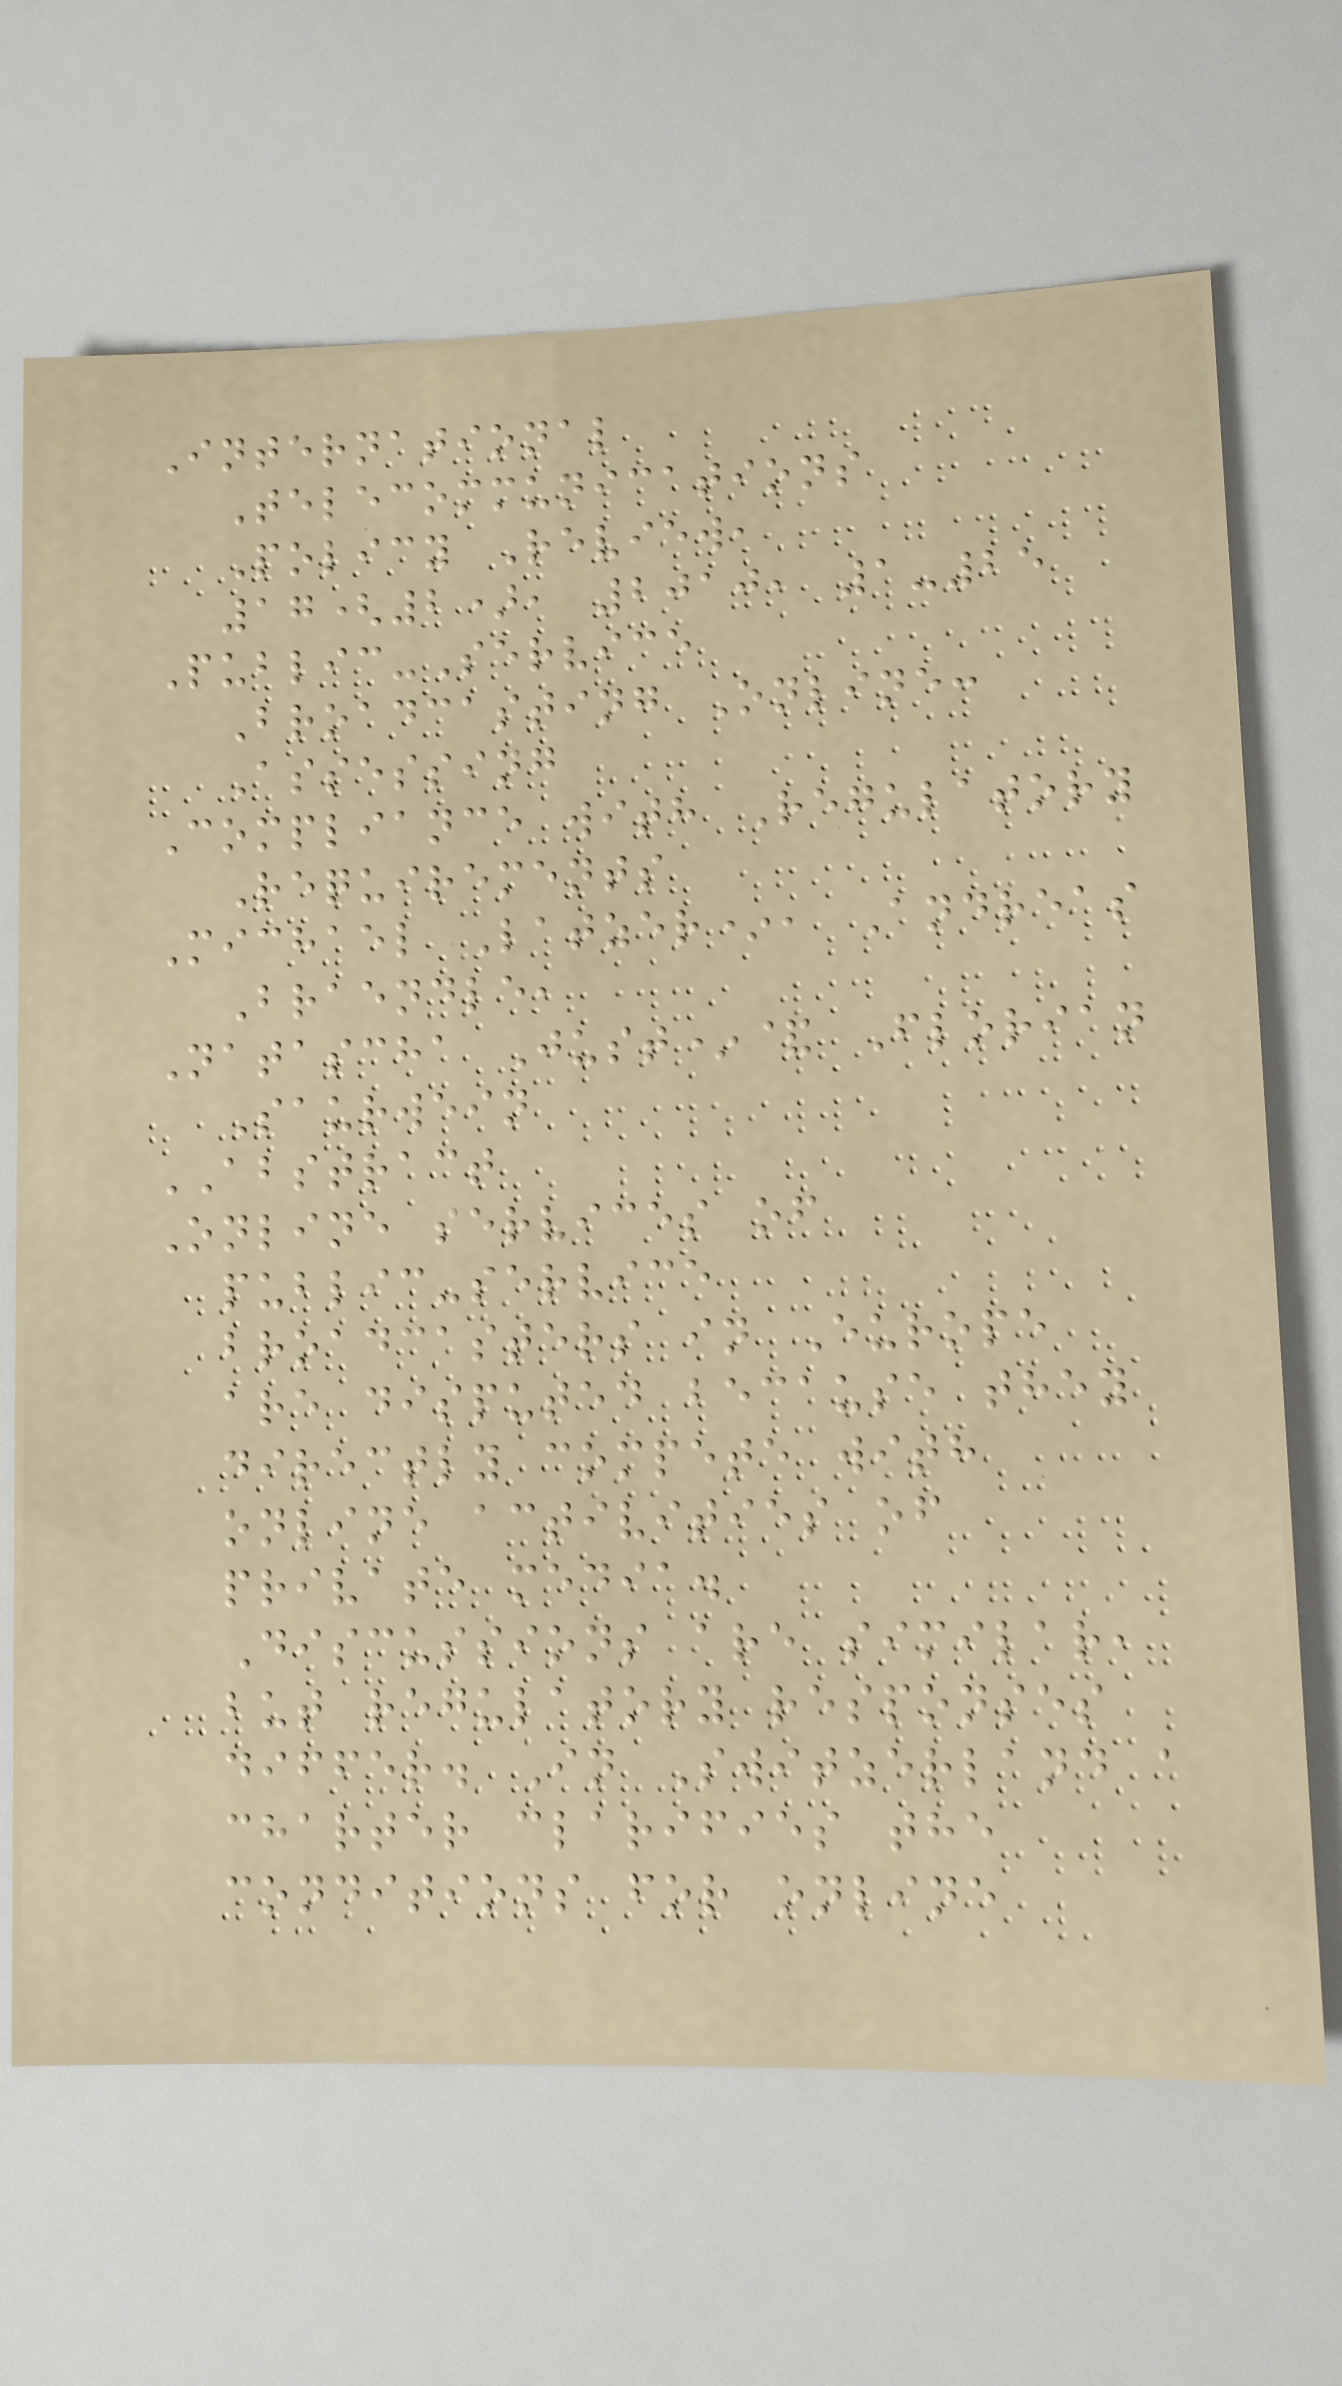International
Telecommunications
Policy Review,
17(2), 2010, 1-25
Public-Service
Broadcasting Online:
Assessing
Compliance with Regulatory
Requirements
Michael Latzer*, Andreas
Braendle,
Natascha Just*& Florian
Saurwein
ABSTRACT
Online services of
public-service
broadcasters in Europe
are disputed because they
directly compete with
online activities of
private media.
Discussions are similar,
but regulatory responses
differ. In Switzerland a
charter clarifies the
conditions for online
